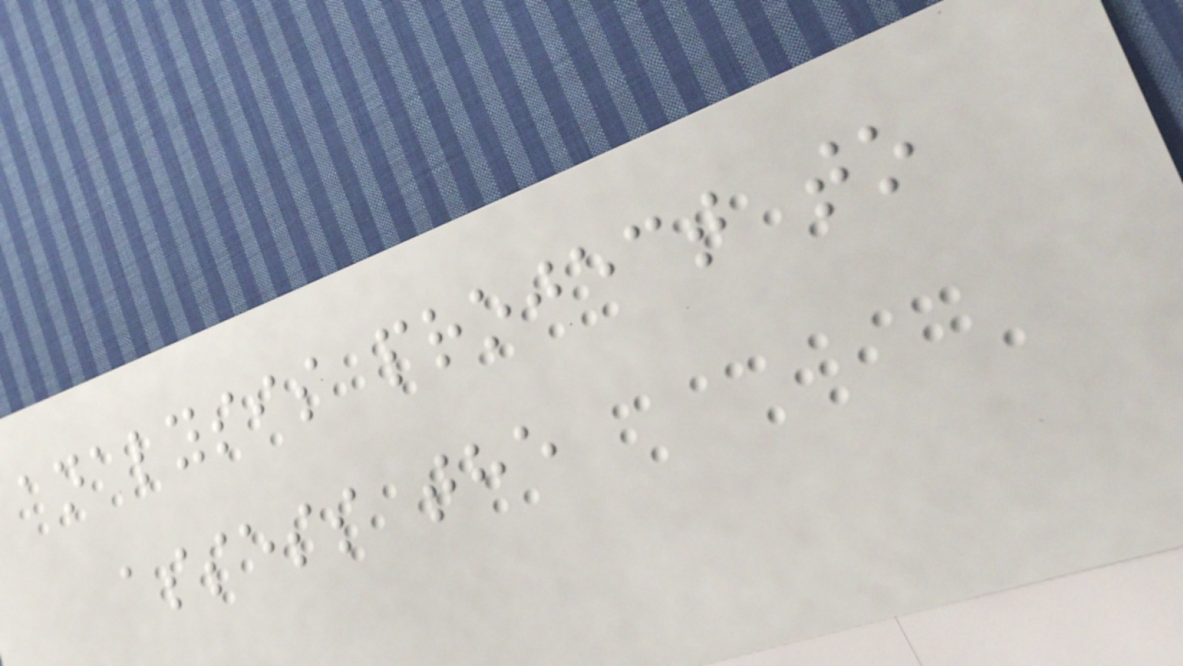analysis project to
assess the
